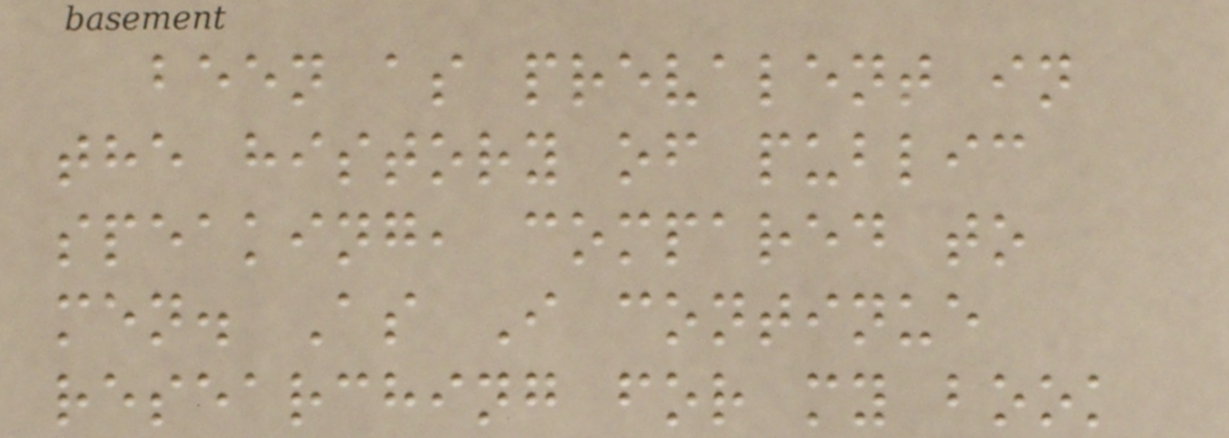been as prevalent in
the history of public
speaking, compared to
men. As I continue
researching for my book
